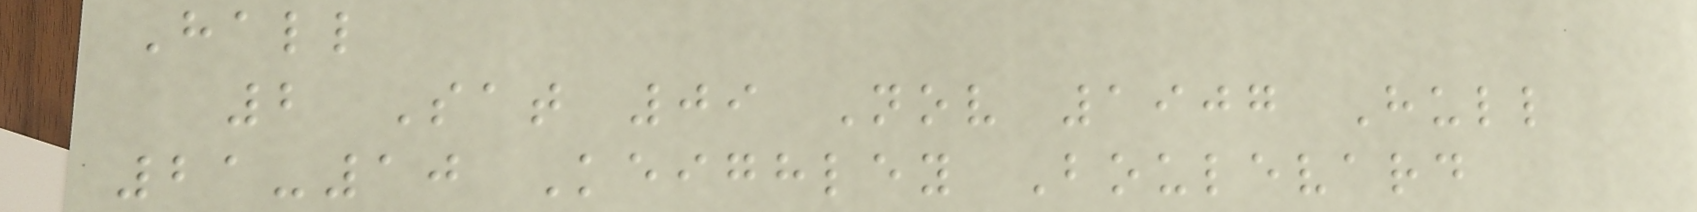Hall
2 Sat 09 Nov 1907 Hull
21-10 Keighley Boulevard
